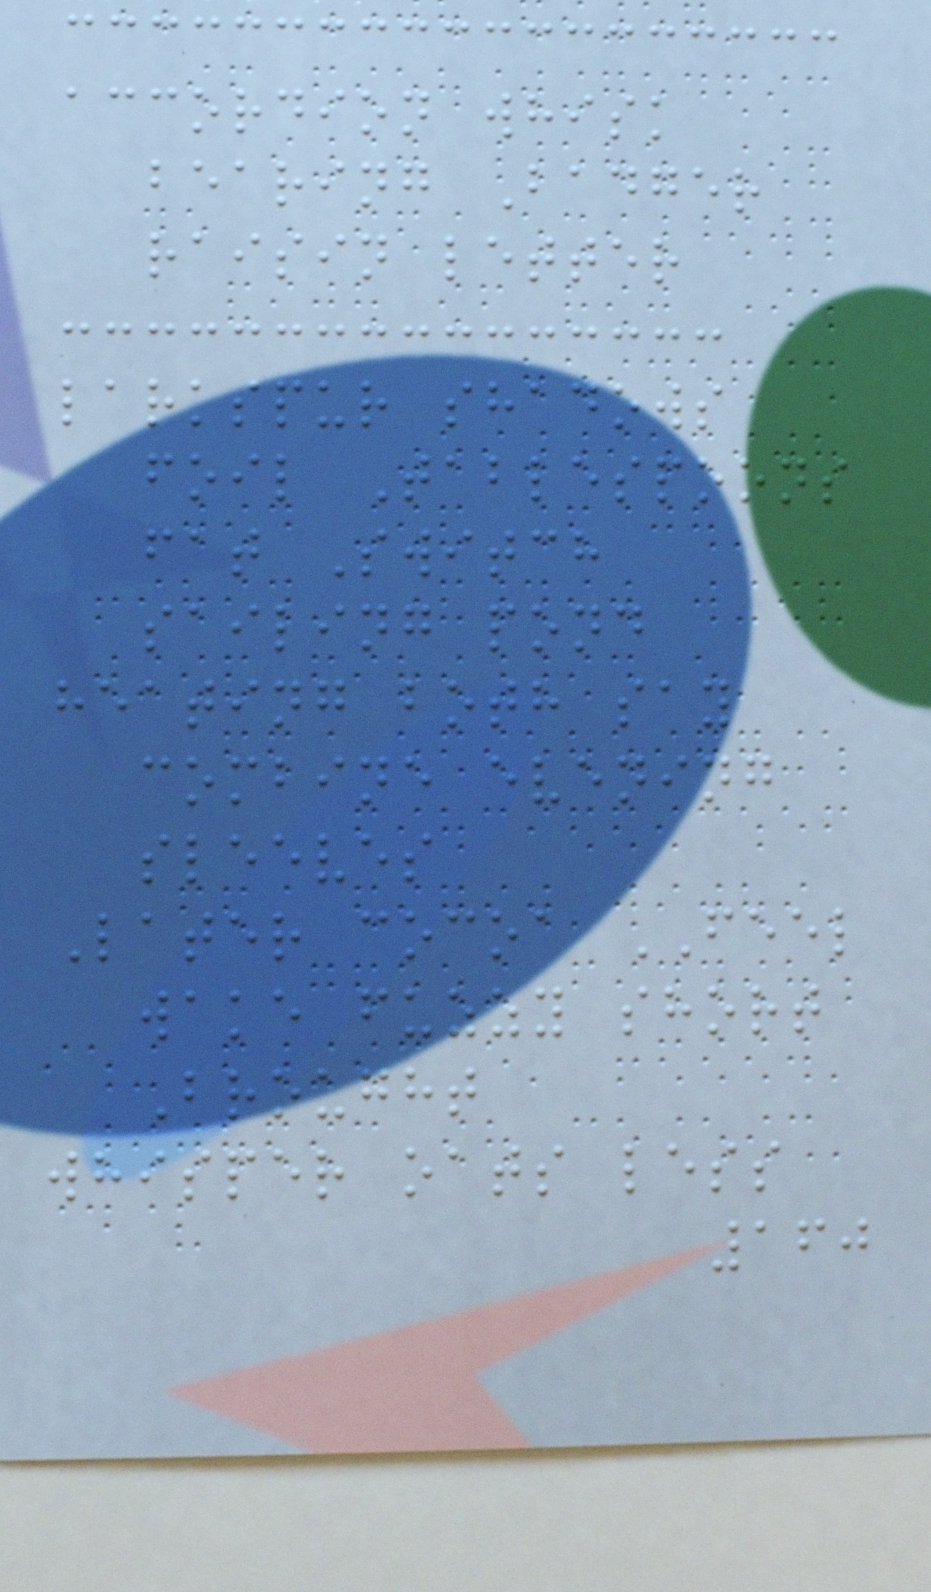accordion whisk
bearing Badger
raisin letter
larkspur shadows
foil Tablespoons
fat Switch
sailing pond
heating both say
combine evening
sleeves
Later cocoa FEEL
wake fuzzy short
Brought
whisper oats less
160
